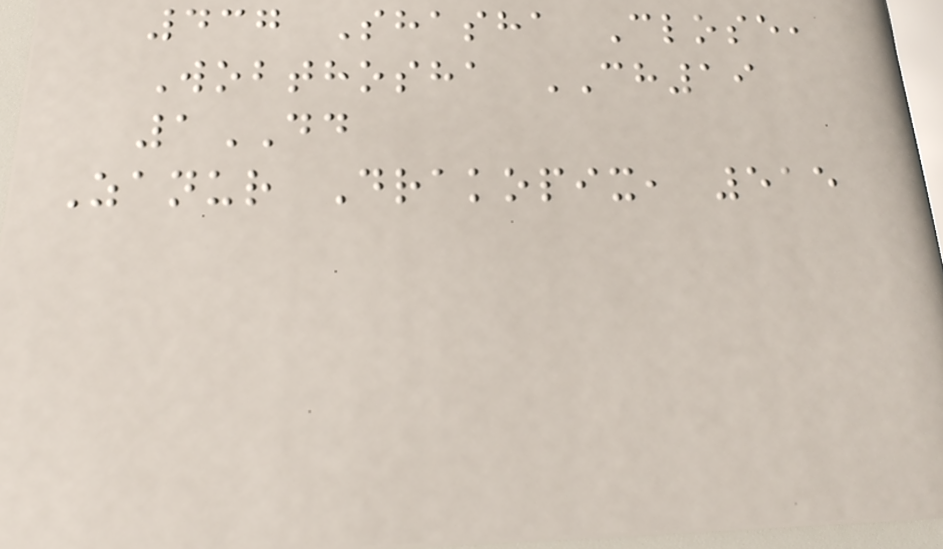437 Shasha Close,
Wobthosha CH19
1DD
Zanur Drakopix, 515
